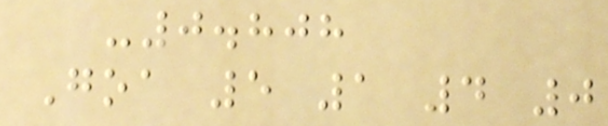-0.808
Goa 5 1 4 0
